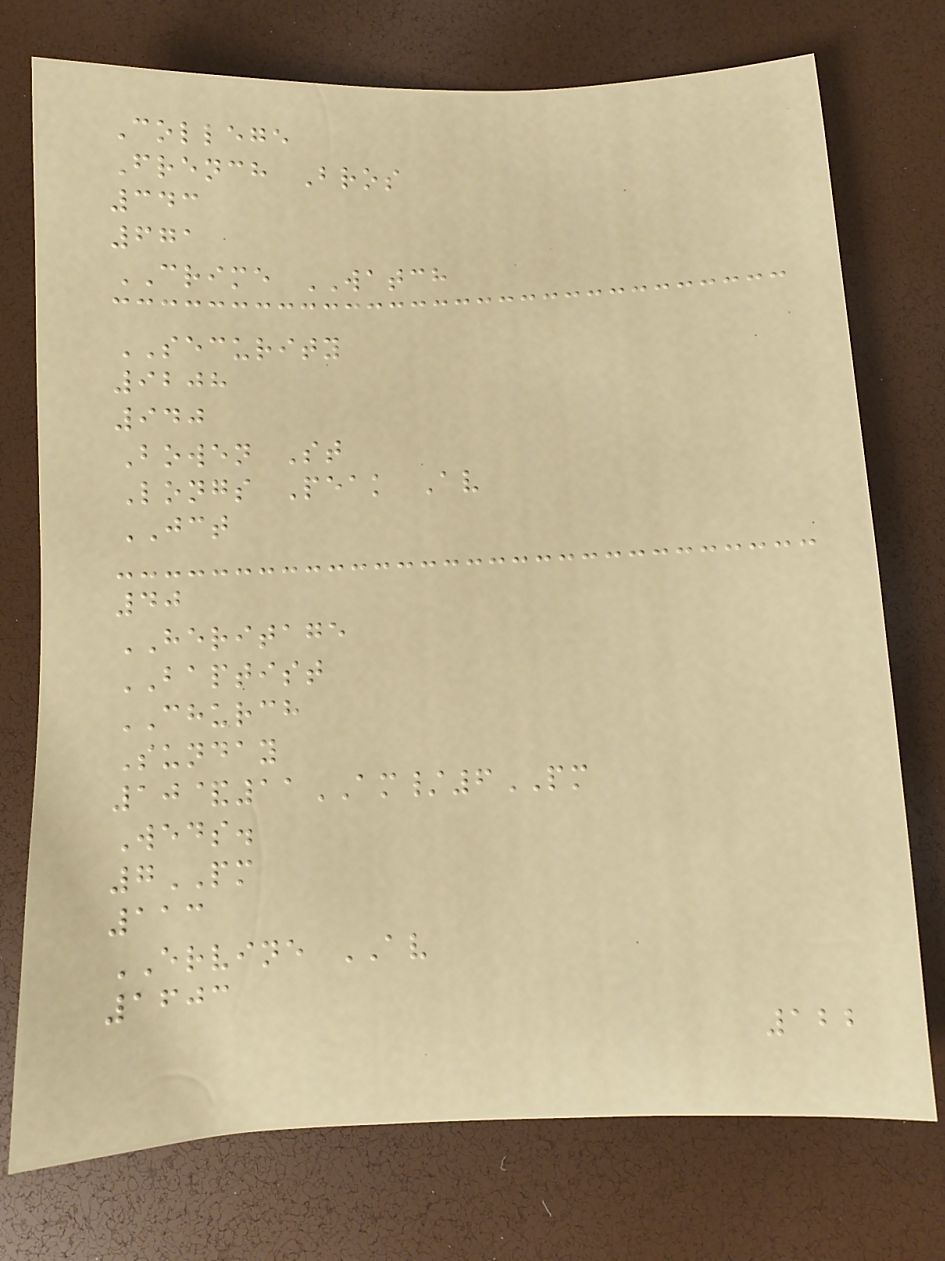College
French Bros
343
671
CRIME WATCH
SECURITY
9208
940
Bowen St
Longs Peak Av
JCT
40
HERITAGE
BAPTIST
CHURCH
Sunday
10&11AM/6PM
Weds.
7PM
113
ERVINE AV
1603
122
